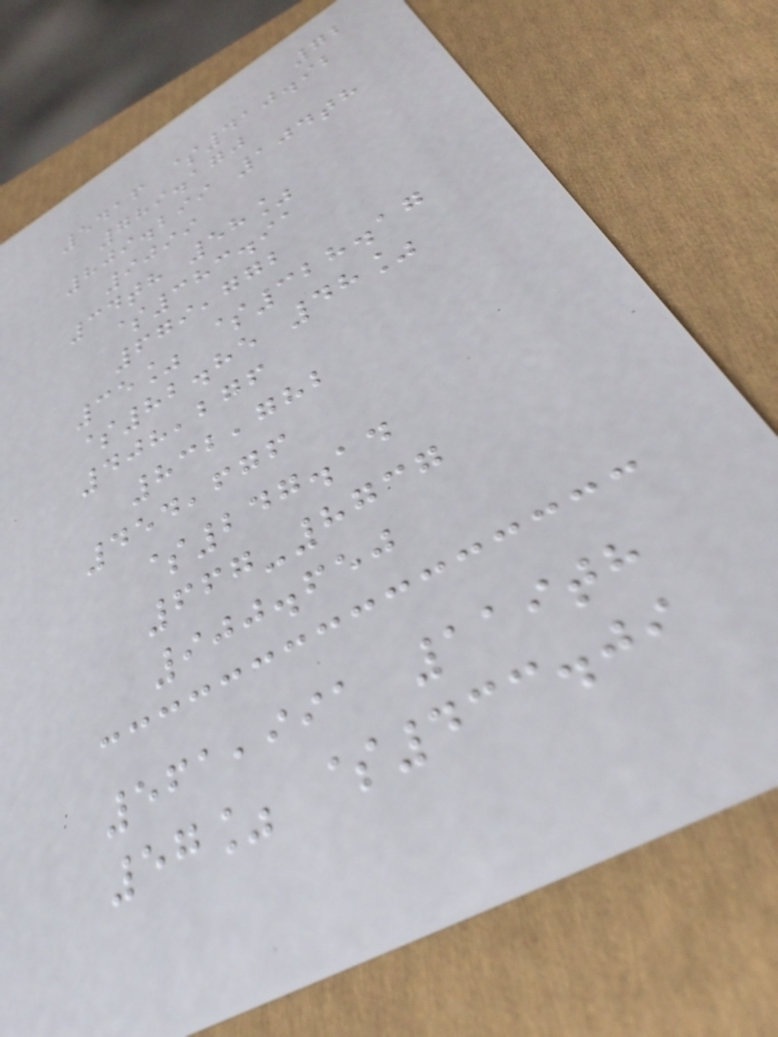72
5416 $410.92
789.170
809.299 104th
9099
34th 58%
$383.91
679,772
35% $328.17
$82.85 48%
408,276
832,782
454,676
$247.14
667-8737
900.650
561,991 119th
57% $433.09
